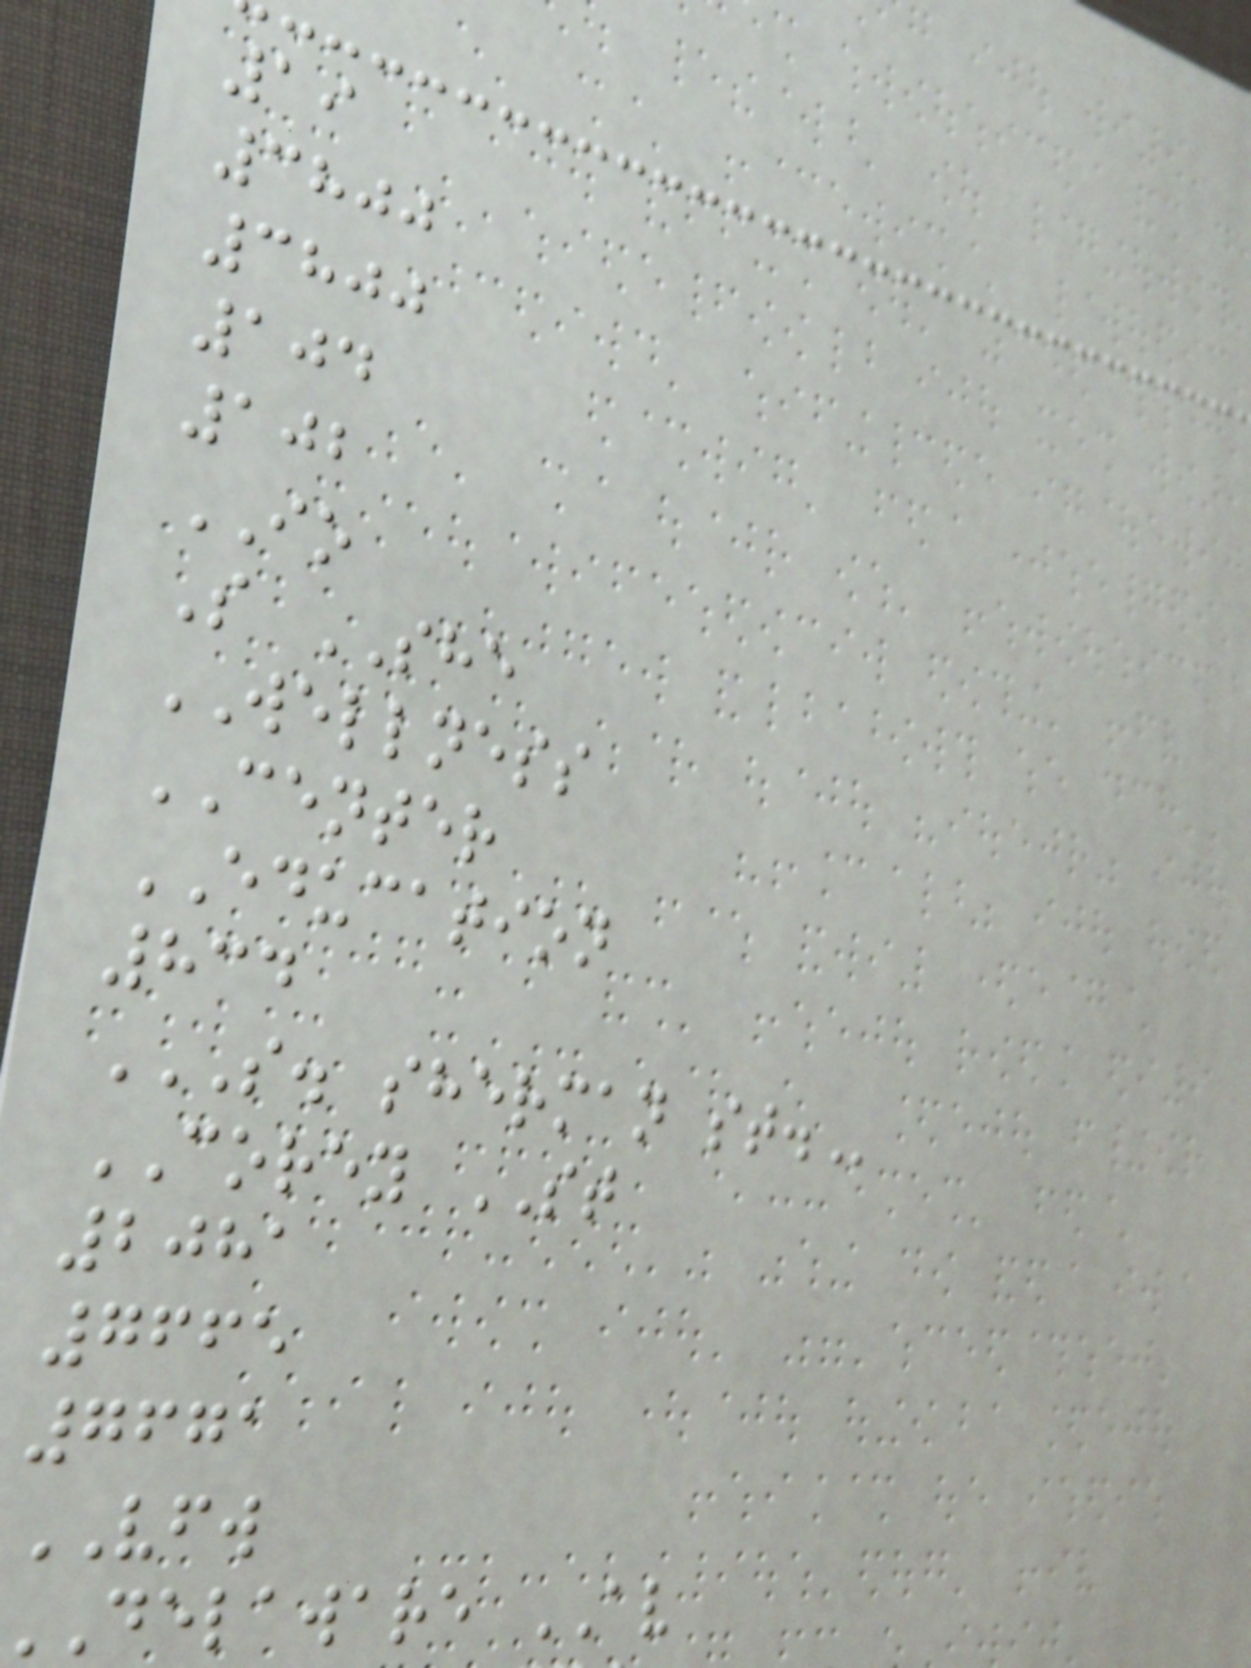19
3800
3800
104
102
IO
S SHE
WELLNESS
CENTER
EDUCATION
834
S. SHERMAN ST.
COREY ST
2081
7665
7671
VFW
delaware AV
